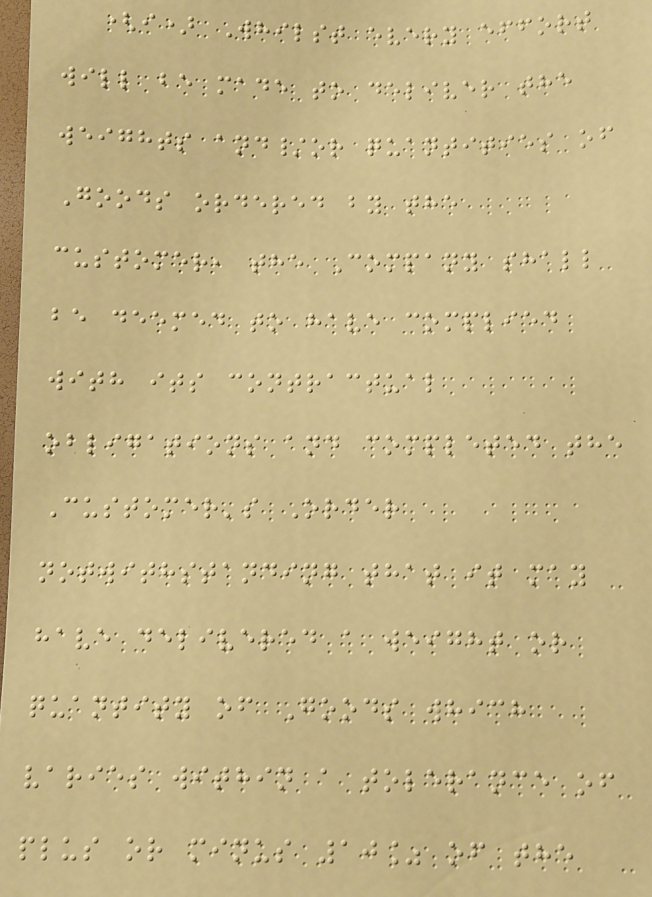(i) Whilst every effort
will be made to deliver the
weights and/or quantities of
Goods ordered by the
customer, the Company shall
be deemed to have complied
with its contractual
obligations and completed the
Customer's Order
notwithstanding that it may
have delivered a weight or
quantity of Goods which
varies within a tolerance of
plus or minus 10% of the
